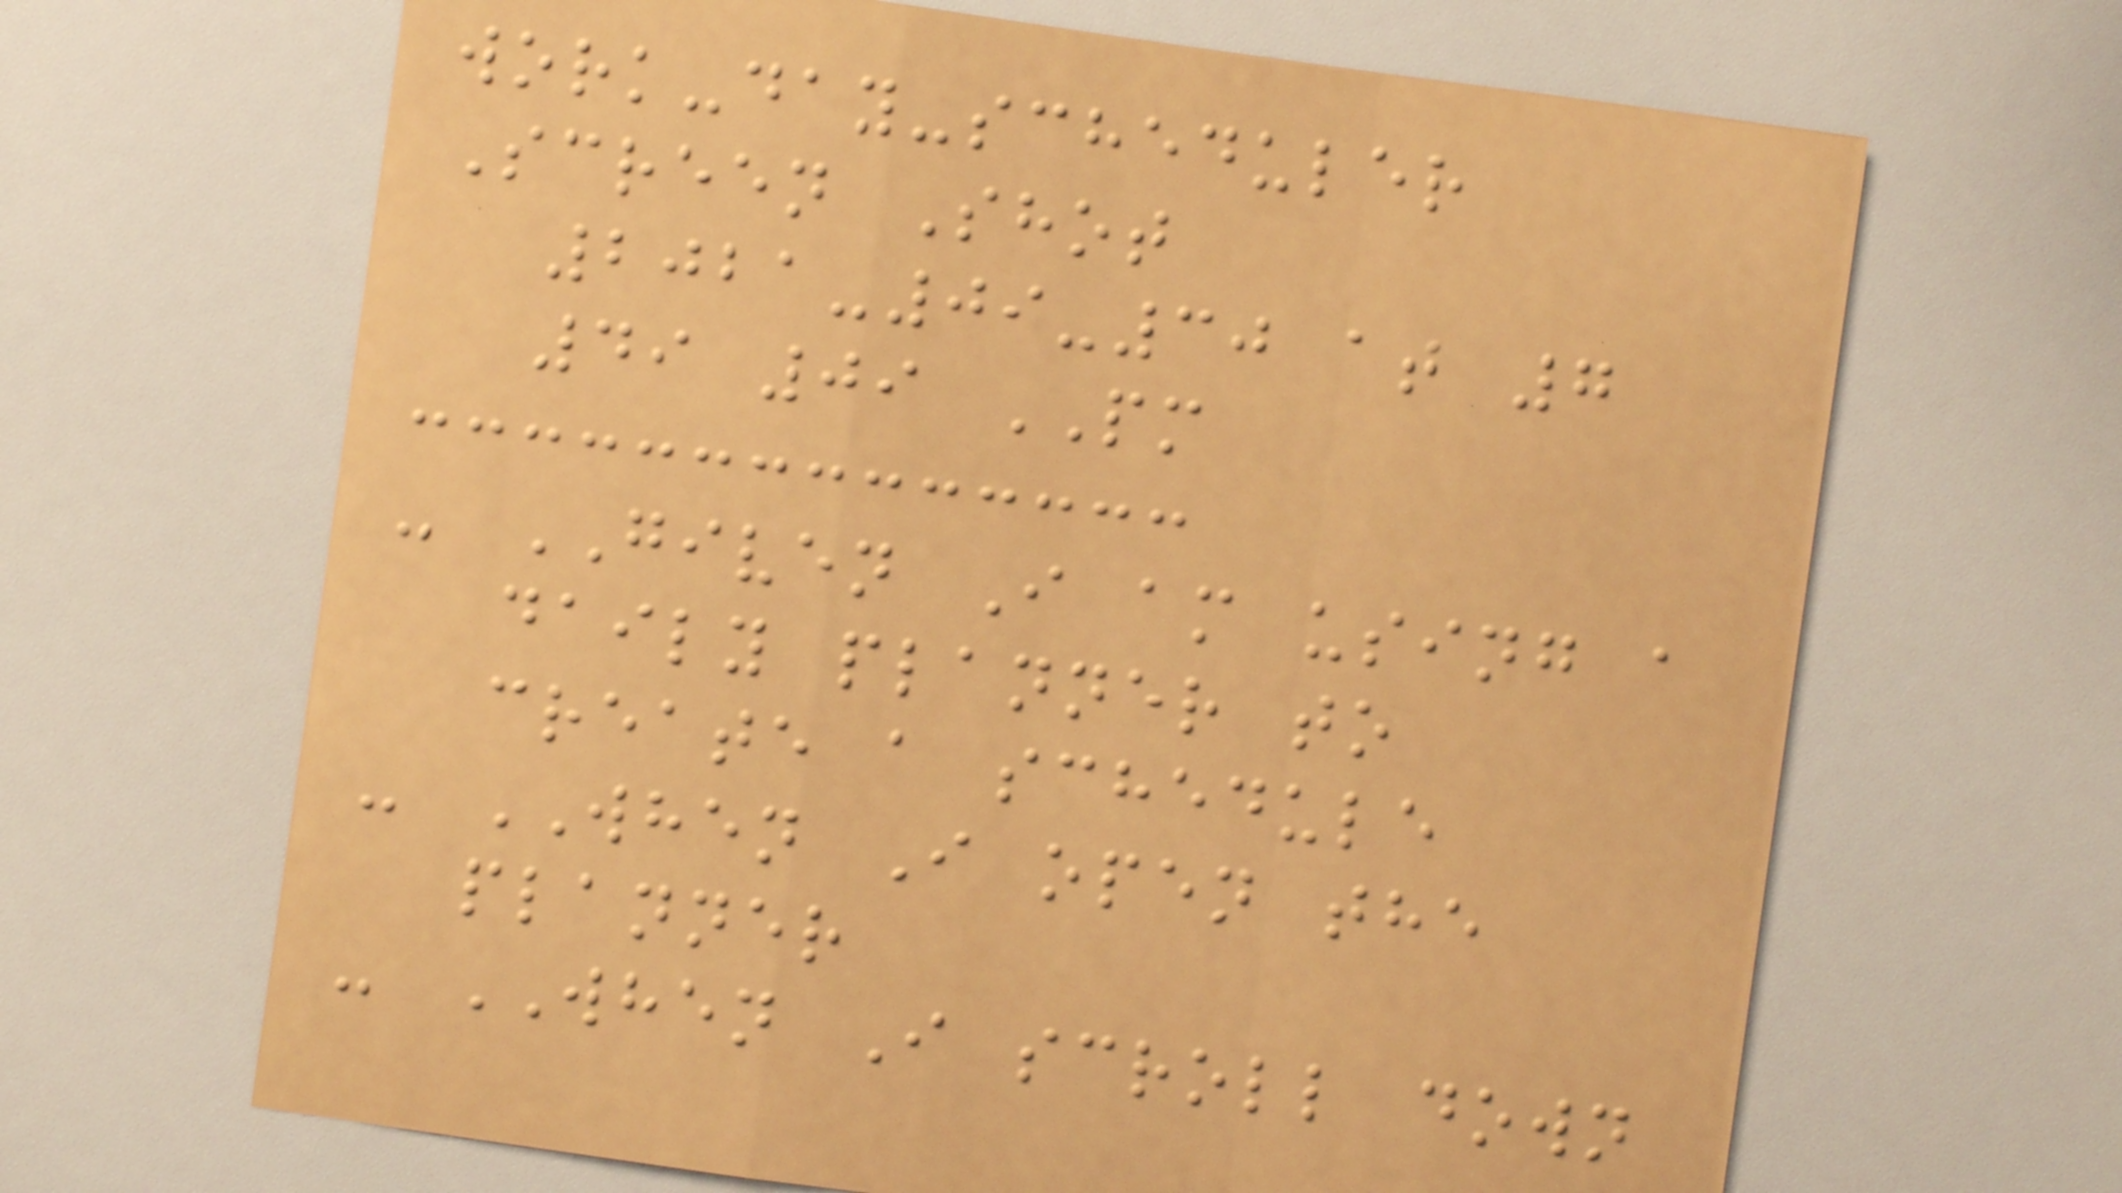work-day-scheduler
Screen Shot
2021-09-30 at 7
49 09 PM
- GIVEN I am using a
daily planner to
create a schedule
- WHEN I open the
planner
- WHEN I scroll down
